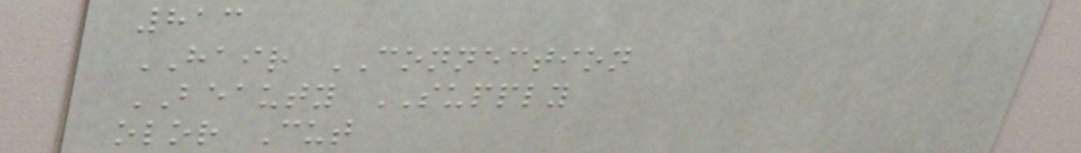813
HAIR CONNECTION
BEAUTY SUPPLY
olor Cut
